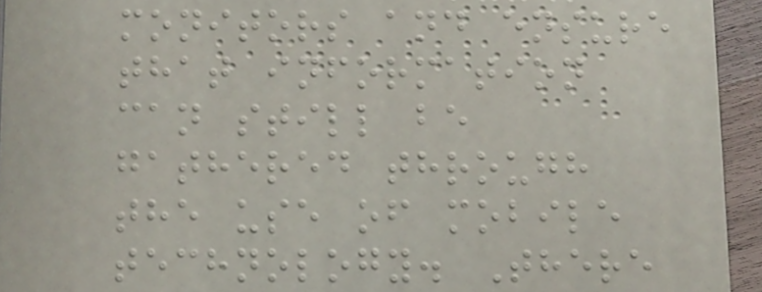monitors and ensure
that information
can still be
gathered through
the use of mobile
technology. There
